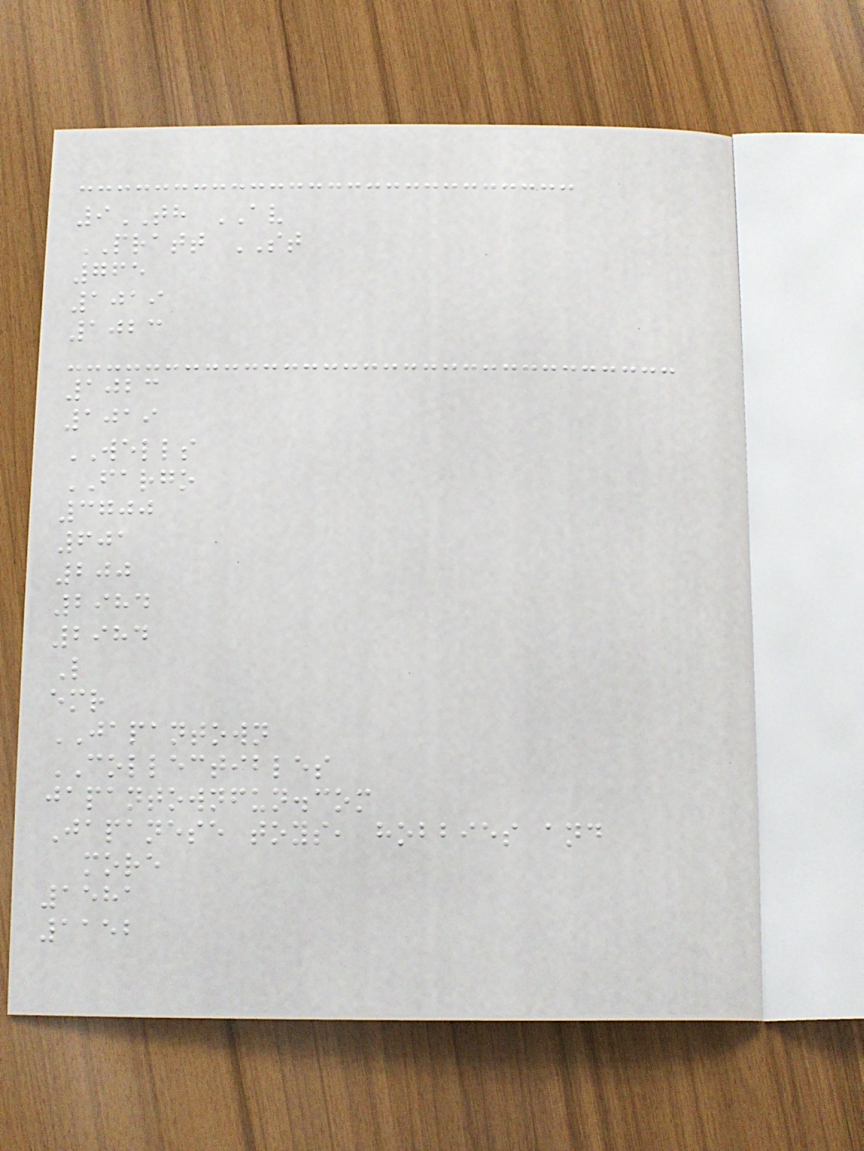9TH AV
PRATT ST
765
1019
1023
1023
1019
WELLS
FARGO
3700
601
200
2984
2984
L
emr
JAPANTOWN
COLLECTIBLES
japantownfun.com
Japanese toys, hobbies and
more
1581
1152
